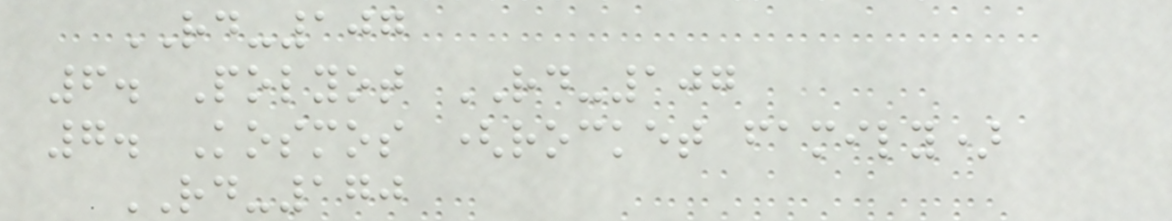RD-107
6. Polyot RD-107
7. Kosmos (rocket family)
RD-170
